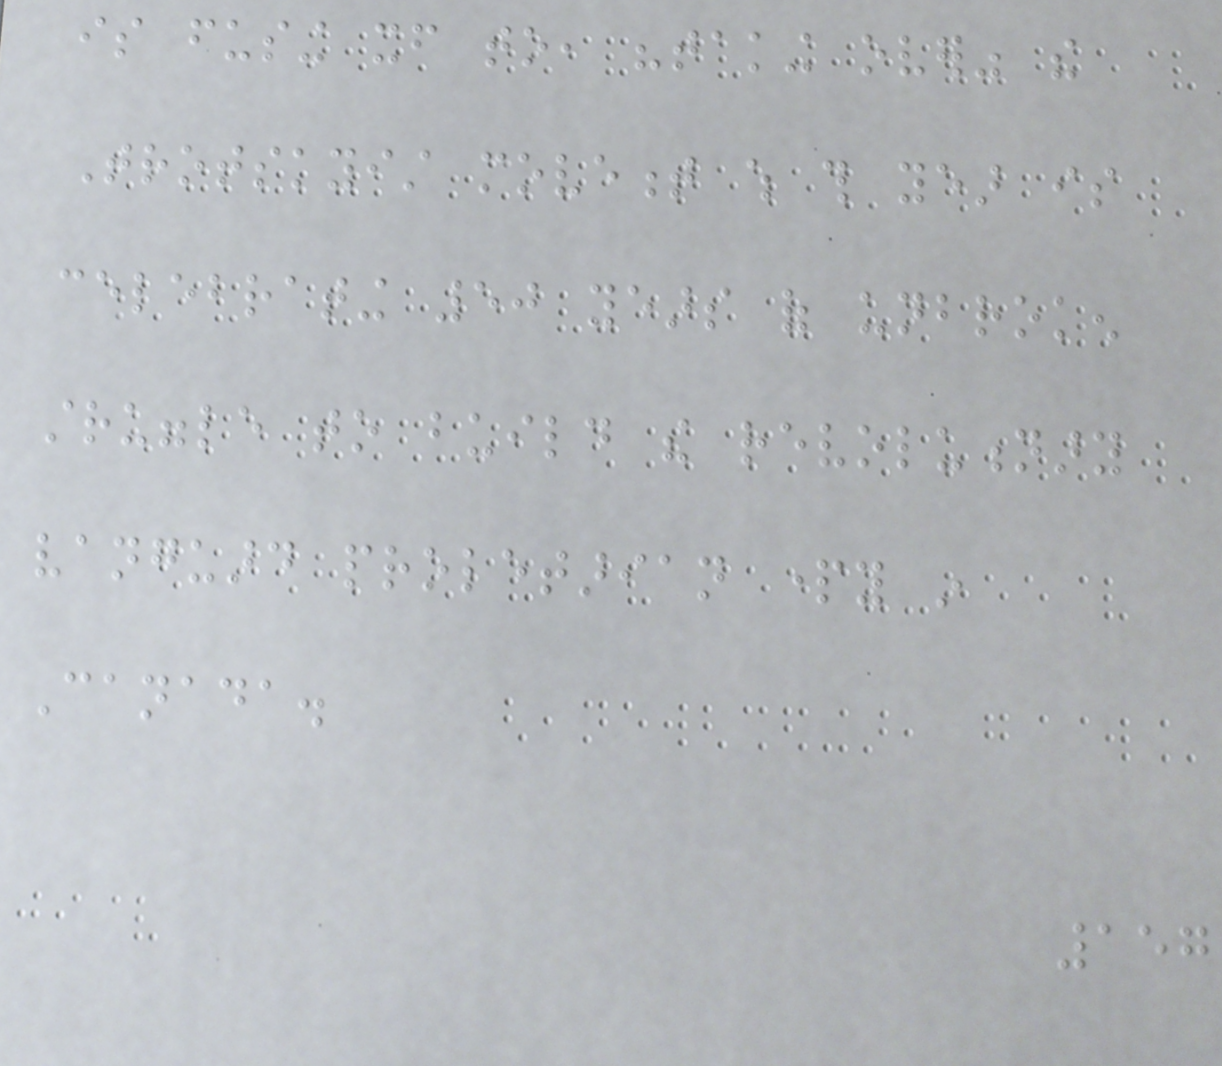is fusing itself to, "taking over" the
Trotskyist movement which this year is
celebrating 50 years of unbroken
struggle to build the revolutionary
vanguard proletarian party in
Canada.
157
